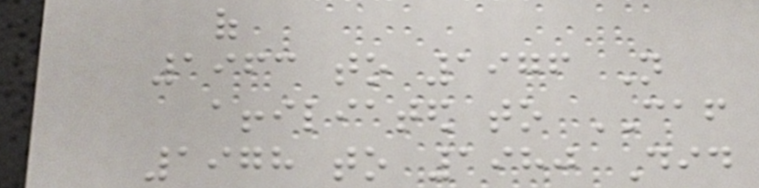of
1963 to 1976 Not
affiliated to CAF
1978 to 1980 Did
